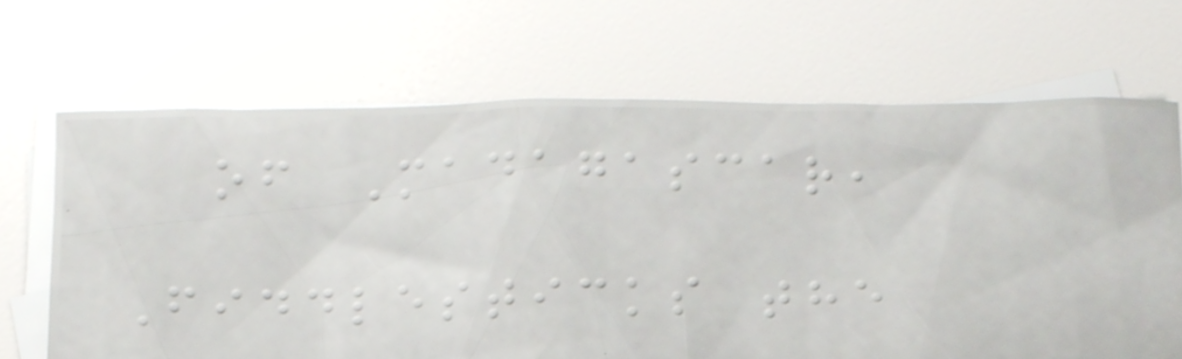of Madagascar,
Fiddlesticks the
